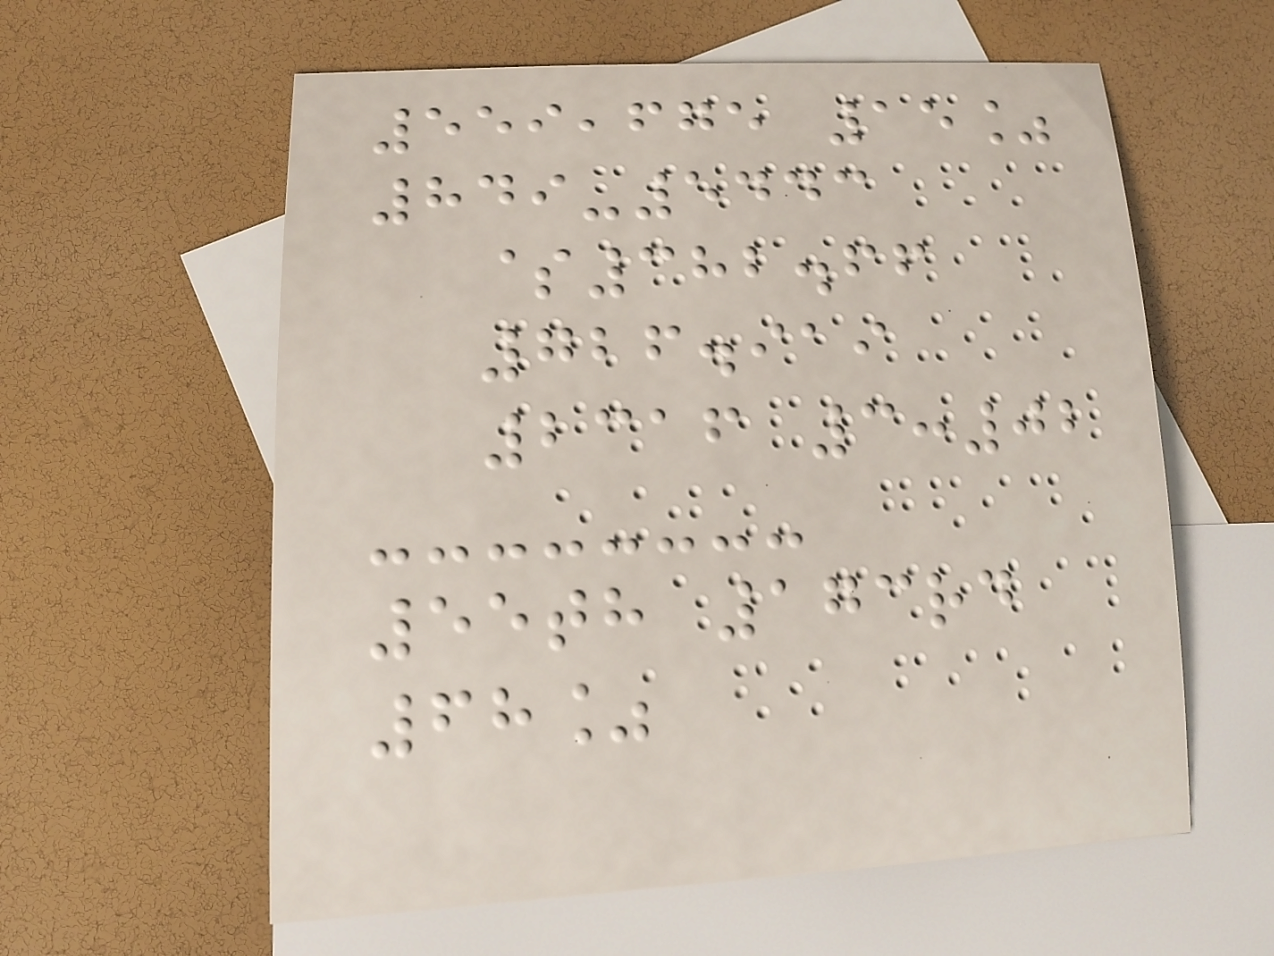559,675 15%
849-5443
$382.66
726.919
2316 3:02
55th 173rd
68%
